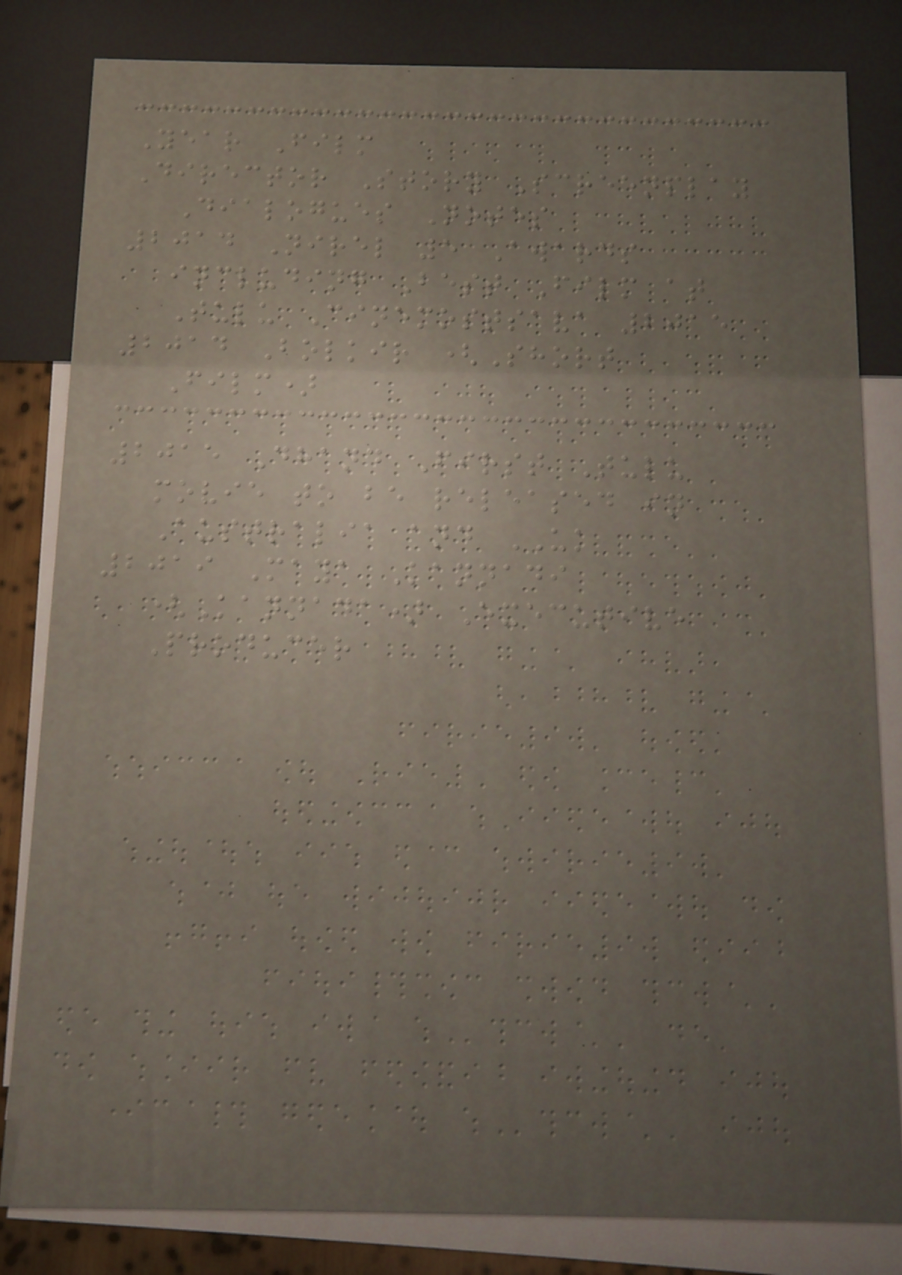Year Film
Director Story Screenplay
Dialogues Notes
2014 Nirel 5 Awards
including Best Film at
Tulu Cinemostsava 2015
2014 Bolkir (Short
Film)
2015 Dhand First Tulu
movie to be released in
Australia and UK
2019 Maya Kannadi
(Kannada) Executive
Producer
